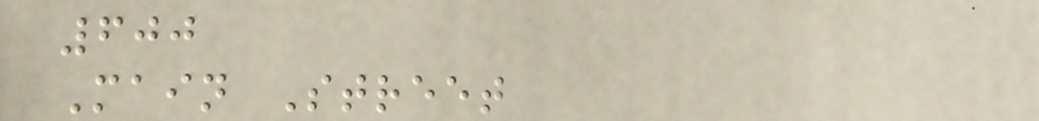600
Main Street
